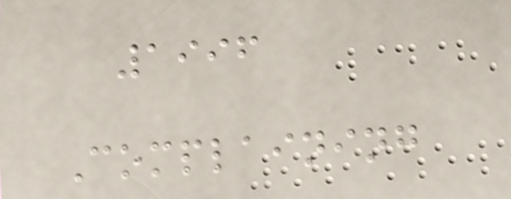1996
Complaining
